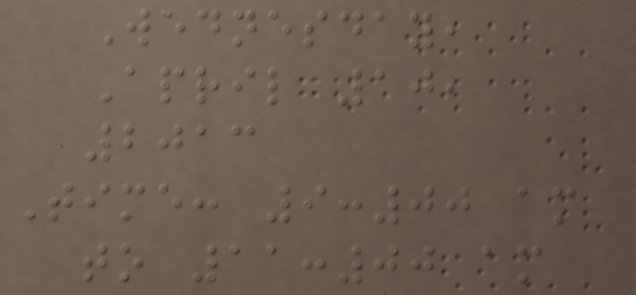Wednesday,
April 10,
2013
Time: 9:00 am
to 11:00 am
